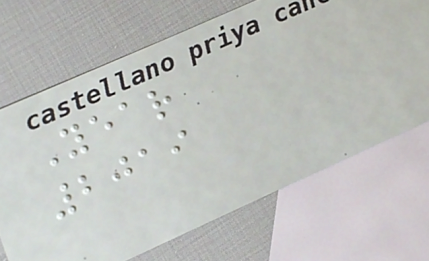Year
2019
